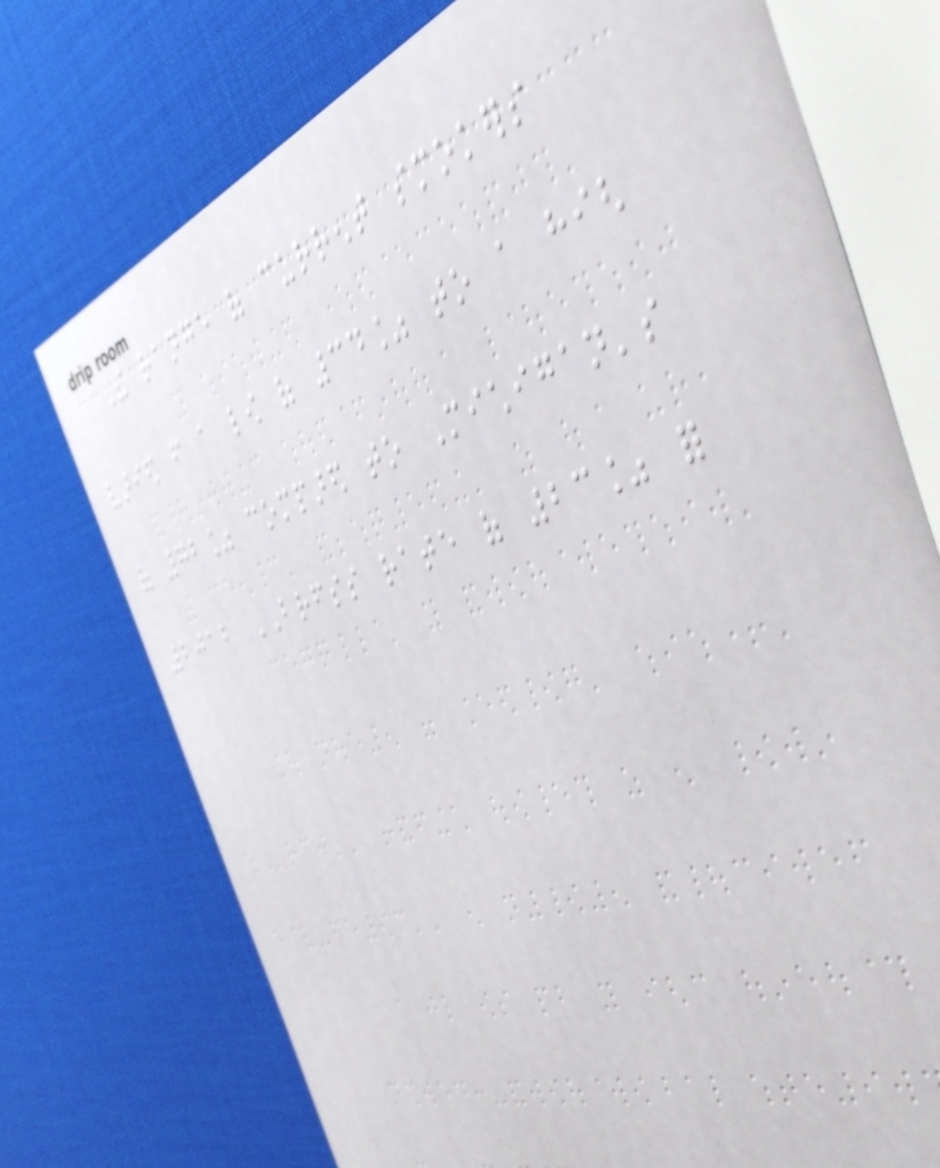The range of current smokers
varied from a low of 34% to a high
of 72% compared to Michigan's
2012 BRFSS rate of 23% for
